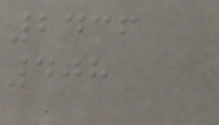2436
408
